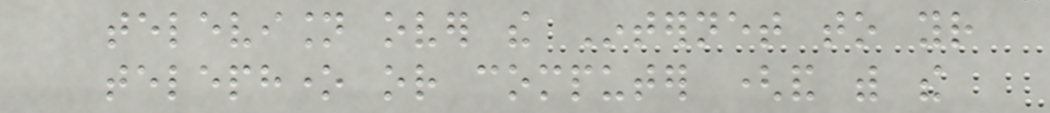television over the Internet to your
telephone or computer (and with the
